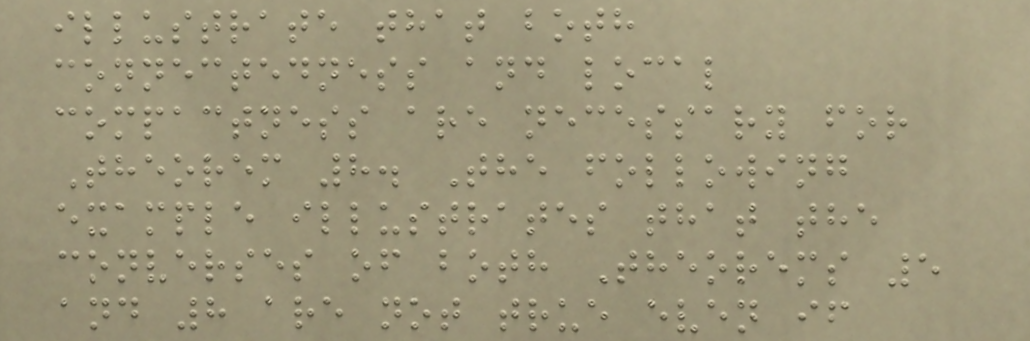illustrate that both
connectedness and local
compactness are necessary for
Theorem 8. The following
example illustrates that the
converses of both Theorems 5
and 8 are not true even if
